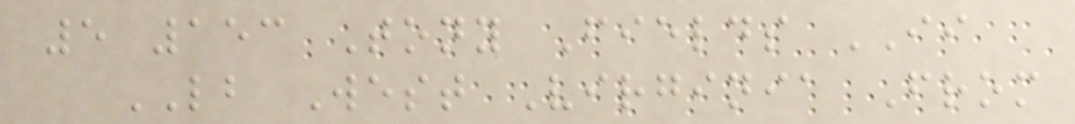5 153 Tony Fields II
LB West Virginia From
